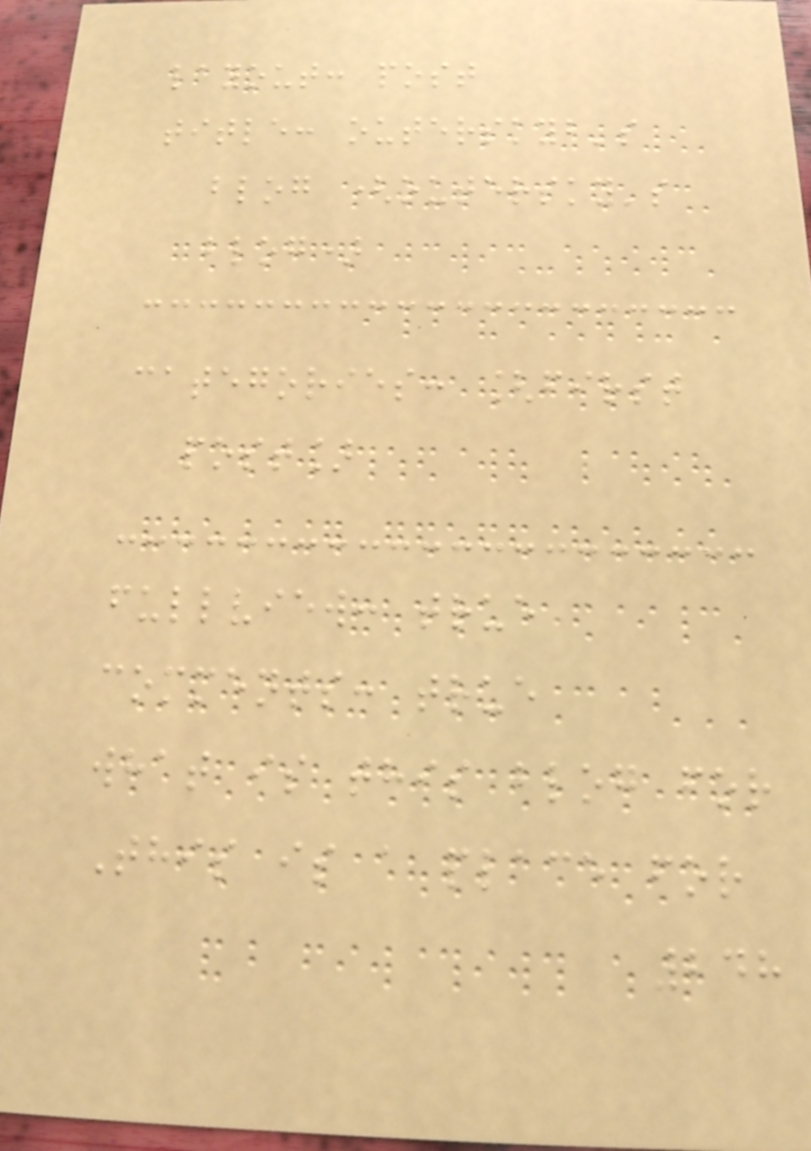layout: post
title: outerskyb's
blog (outersky's
blog)
categories: [first
post]
fullview: true
comments: true
what is this blog for
This is a place for
248
